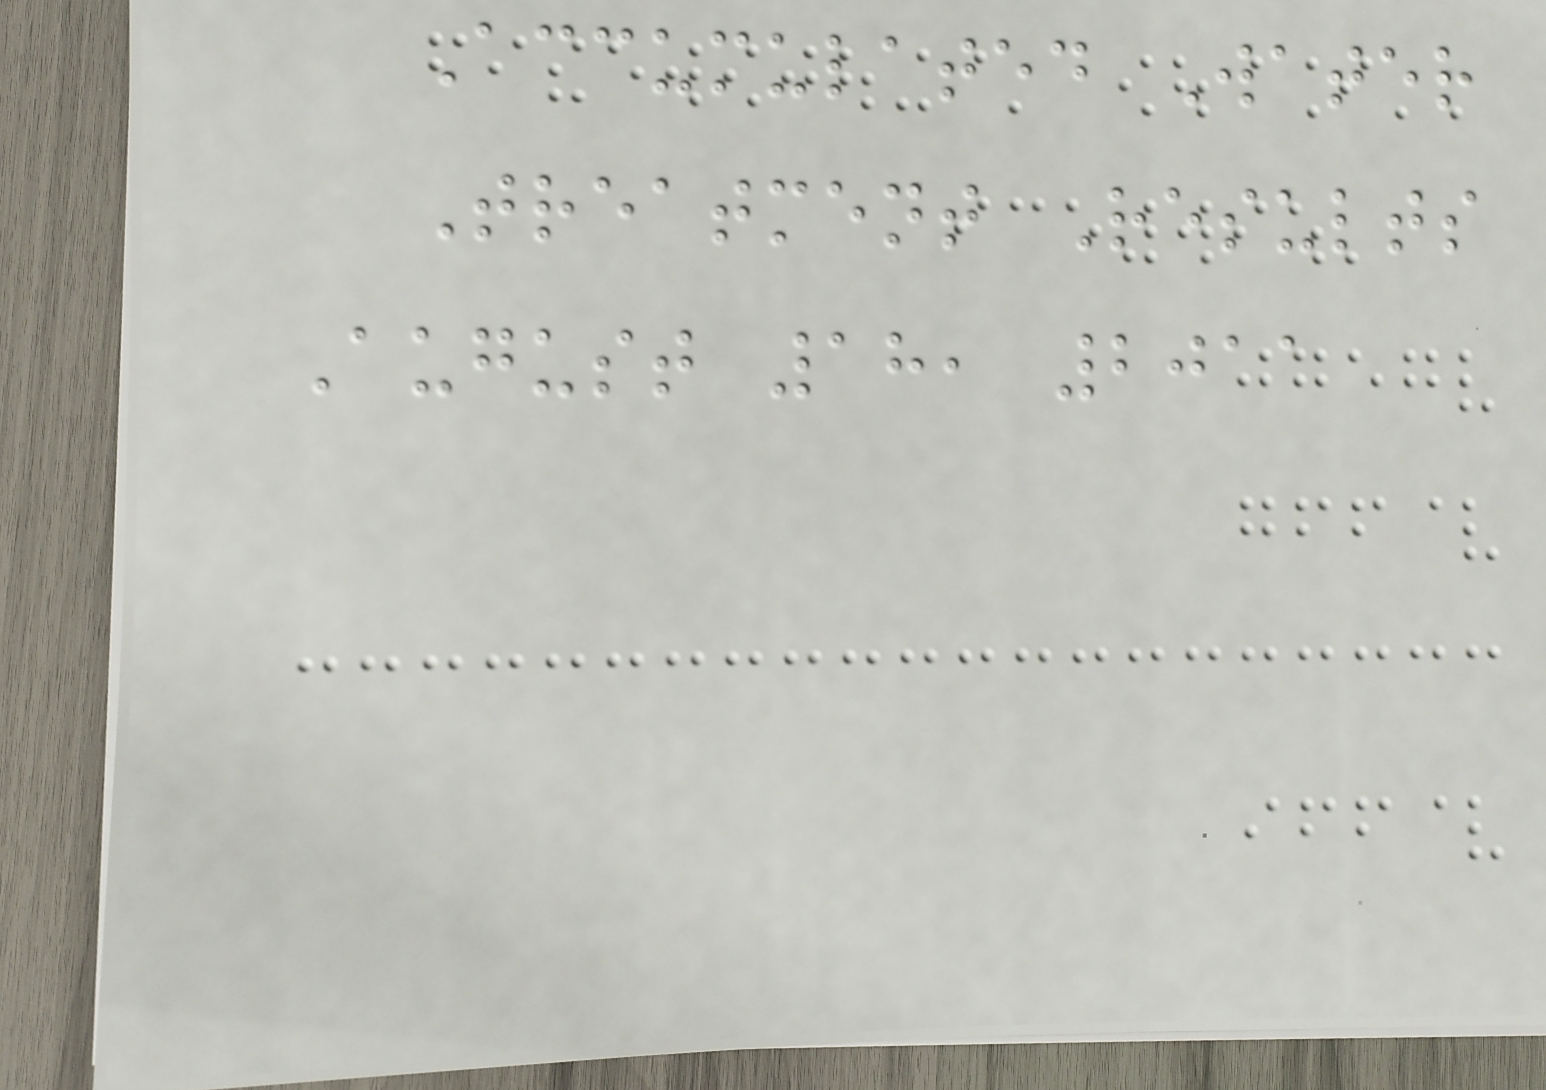Accumulated Water
Treatment Results
August 18, 2011
